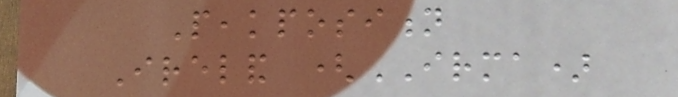Peakposition
Ireland (IRMA)
